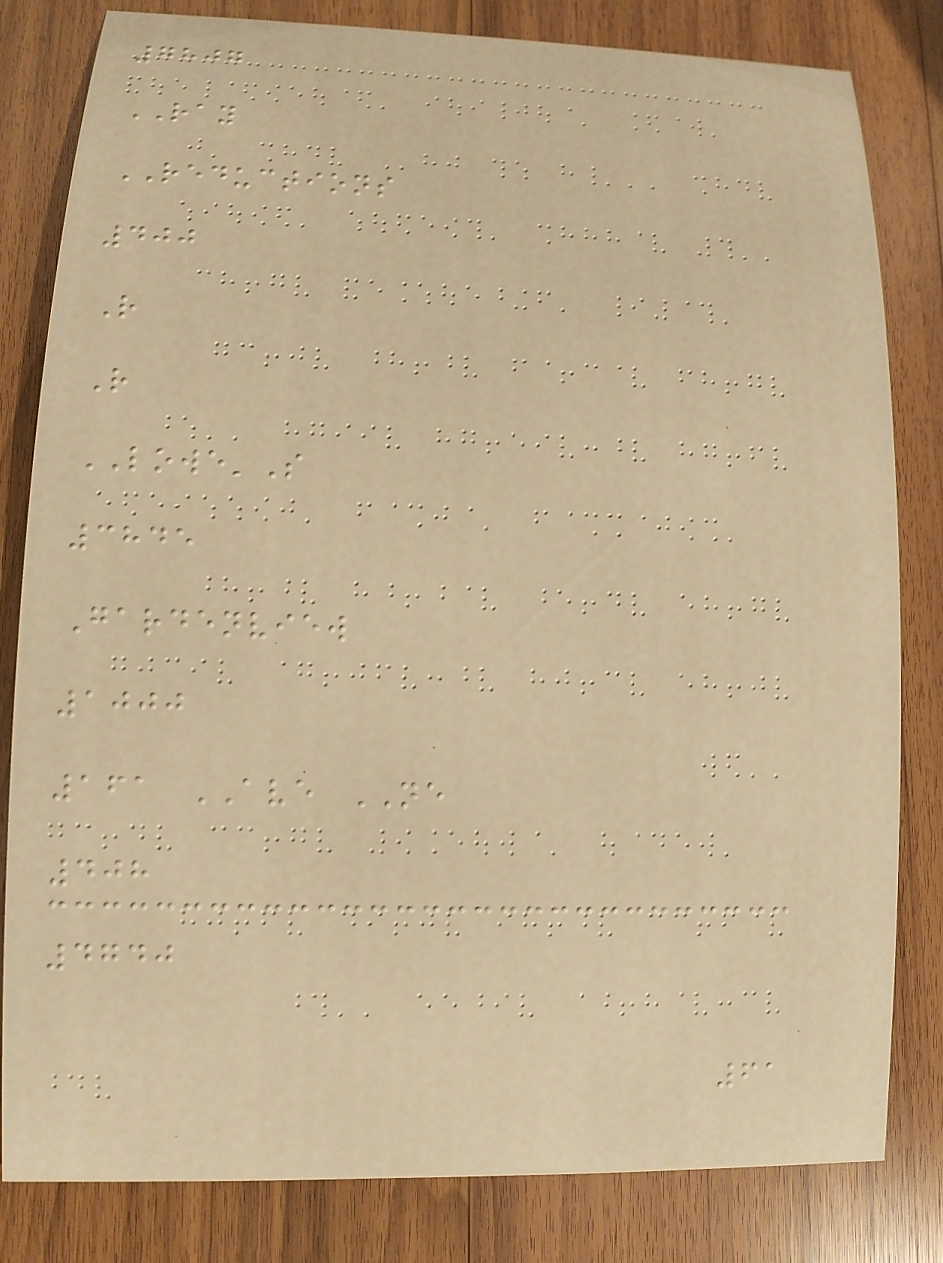7807
RAY
REDUCTIONS
400
R
R
LOWE'S
3845
Gardenview
1000
161 AVE NE
408
4740
61
